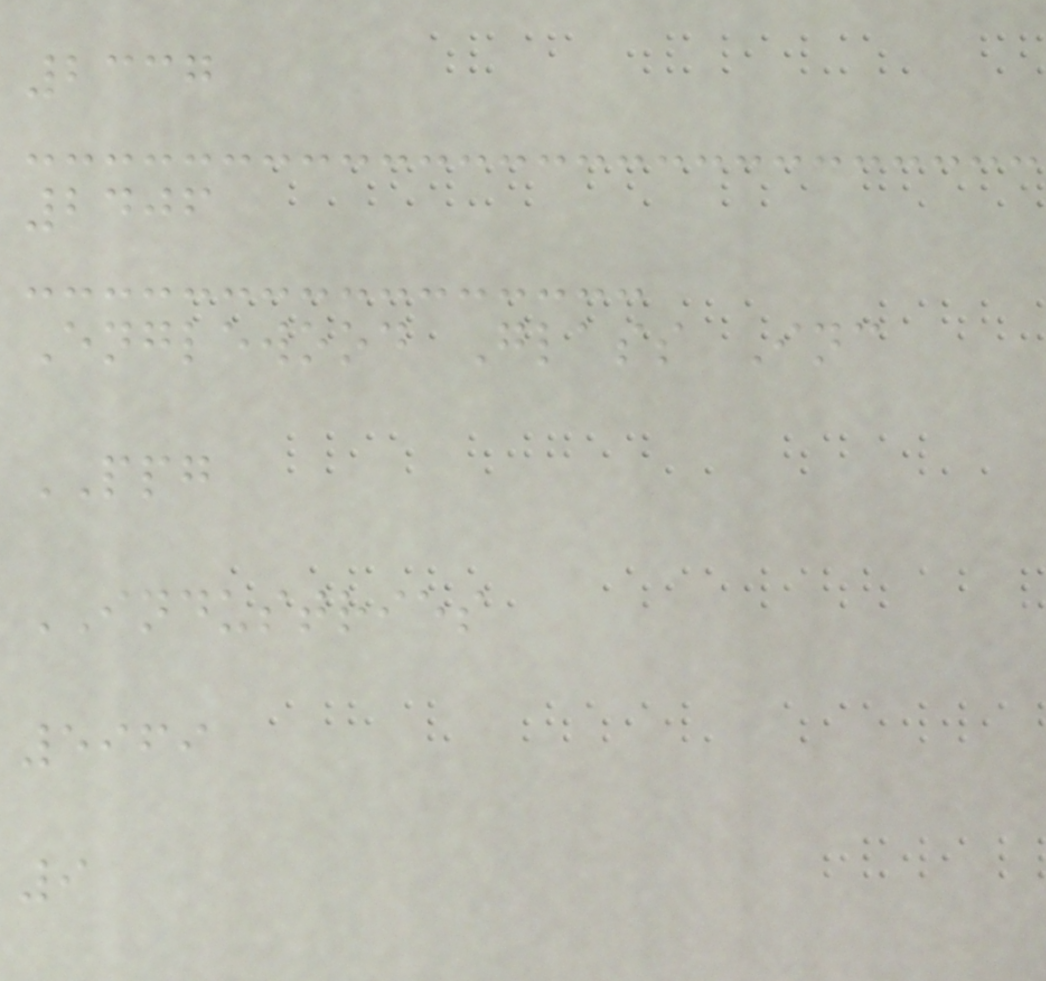2337
2406
Englewood Glass Inc
PPG
INDUSTRIES
5969
9
